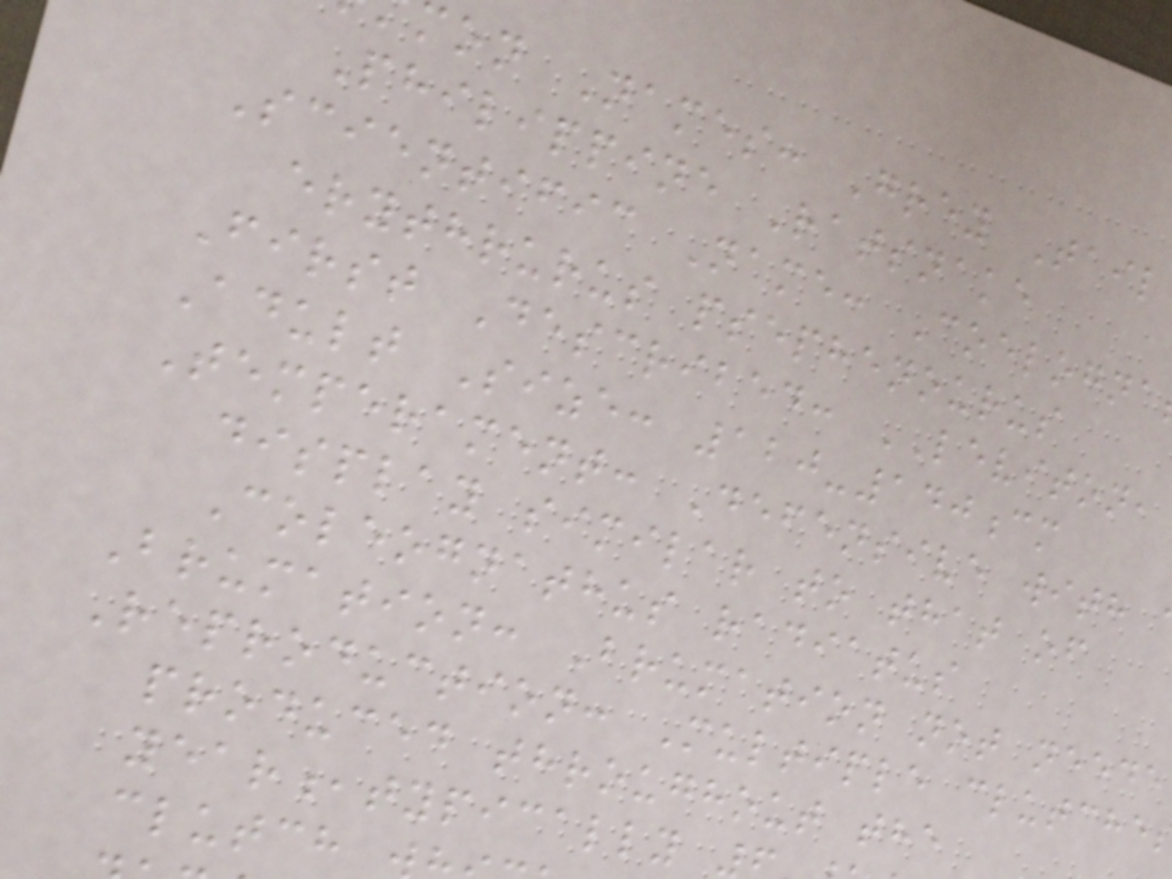on Names: Grey Tail
Philippine Ratsnake
Scientific Name: Coelogna
erythrurus psephenourus
First Described: LEVITON,
Adult Size: 120-140cm
Temperament: Defensive with
display similar to that of
Coleognathus radiatus
Brumation: Brumation not neede
Reproduction: Multiple clutche
produced throughout the
year,typically
